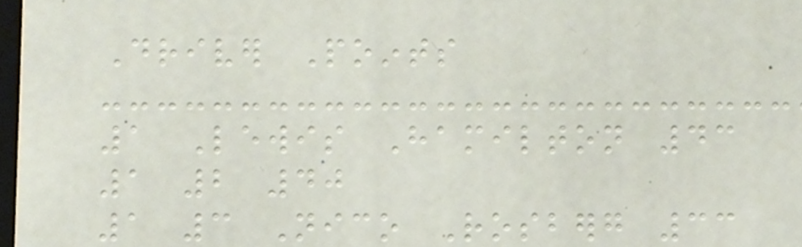Driver Points
1 Lewis Hamilton 43
1 2 40
1 3 Nico Rosberg 33
